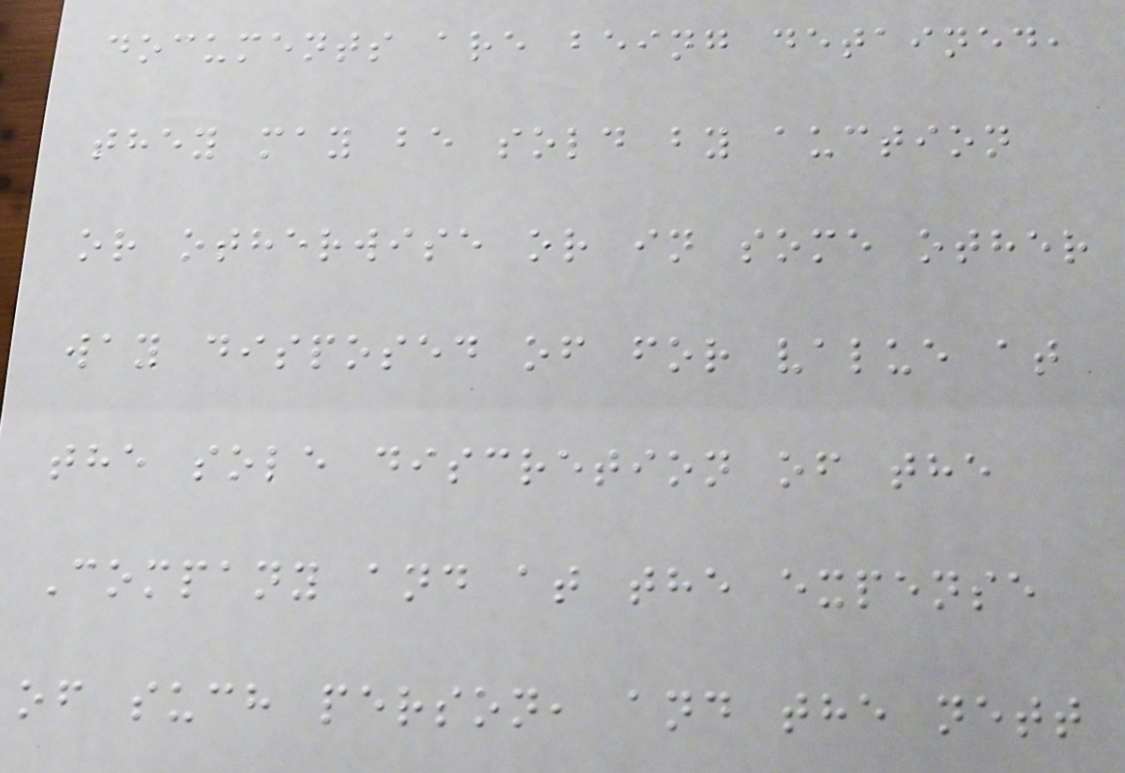documents are being detained,
they may be sold by auction
or otherwise or in some other
way disposed of for value at
the sole discretion of the
Company and at the expense
of such person, and the nett
